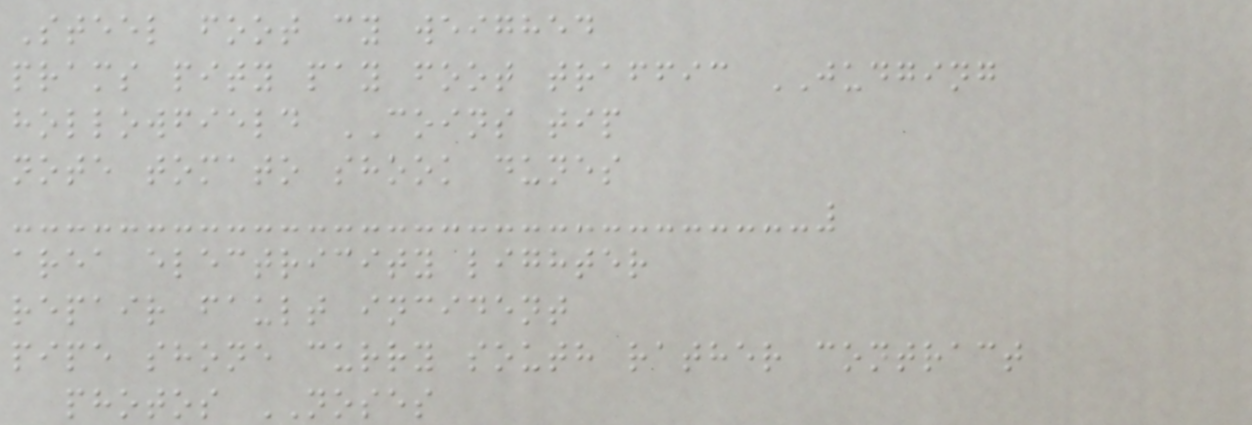Steel foot cy weighed
prams pity pay foot traffic JUDGING
hollowfield COINS tip
note tomato shook dunes
area electricity lighter
repair fault incident
pipe shone curry south rather contract
photos NOSES
